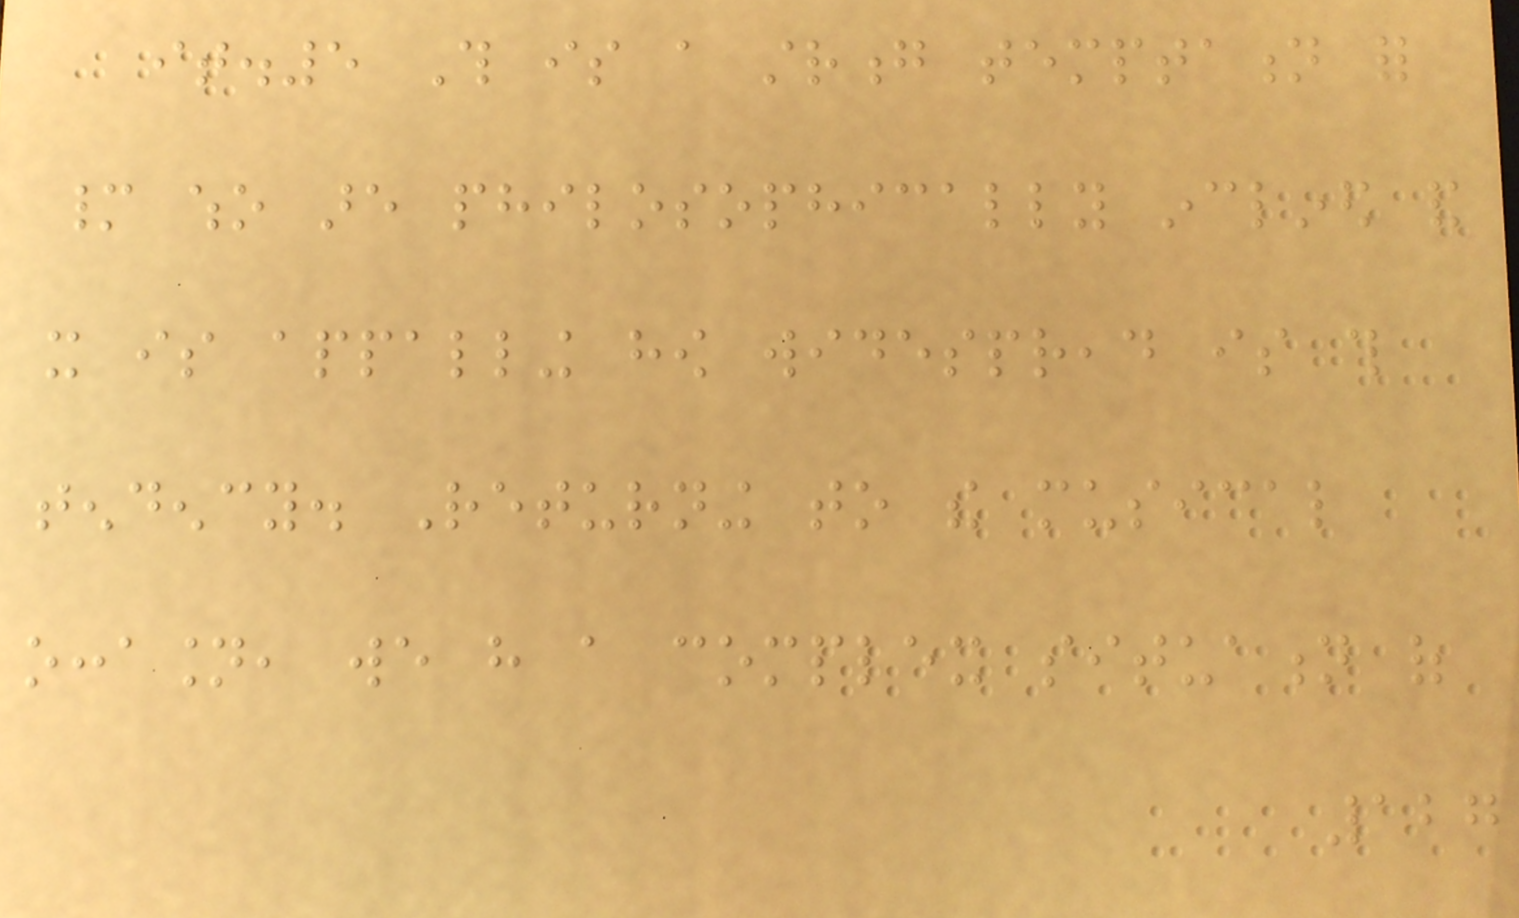it.5 This is a strong temptation for
many who are philosophically inclined and
it is appalling how widespread is this
tendency. Returning to the musical
occasion, we have a complex situation of
127
